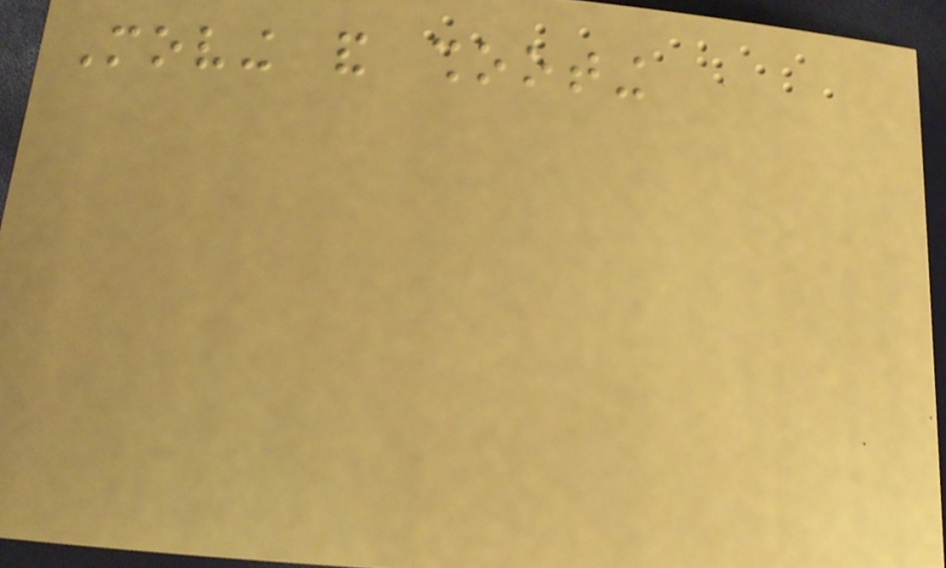Moving and shooting
